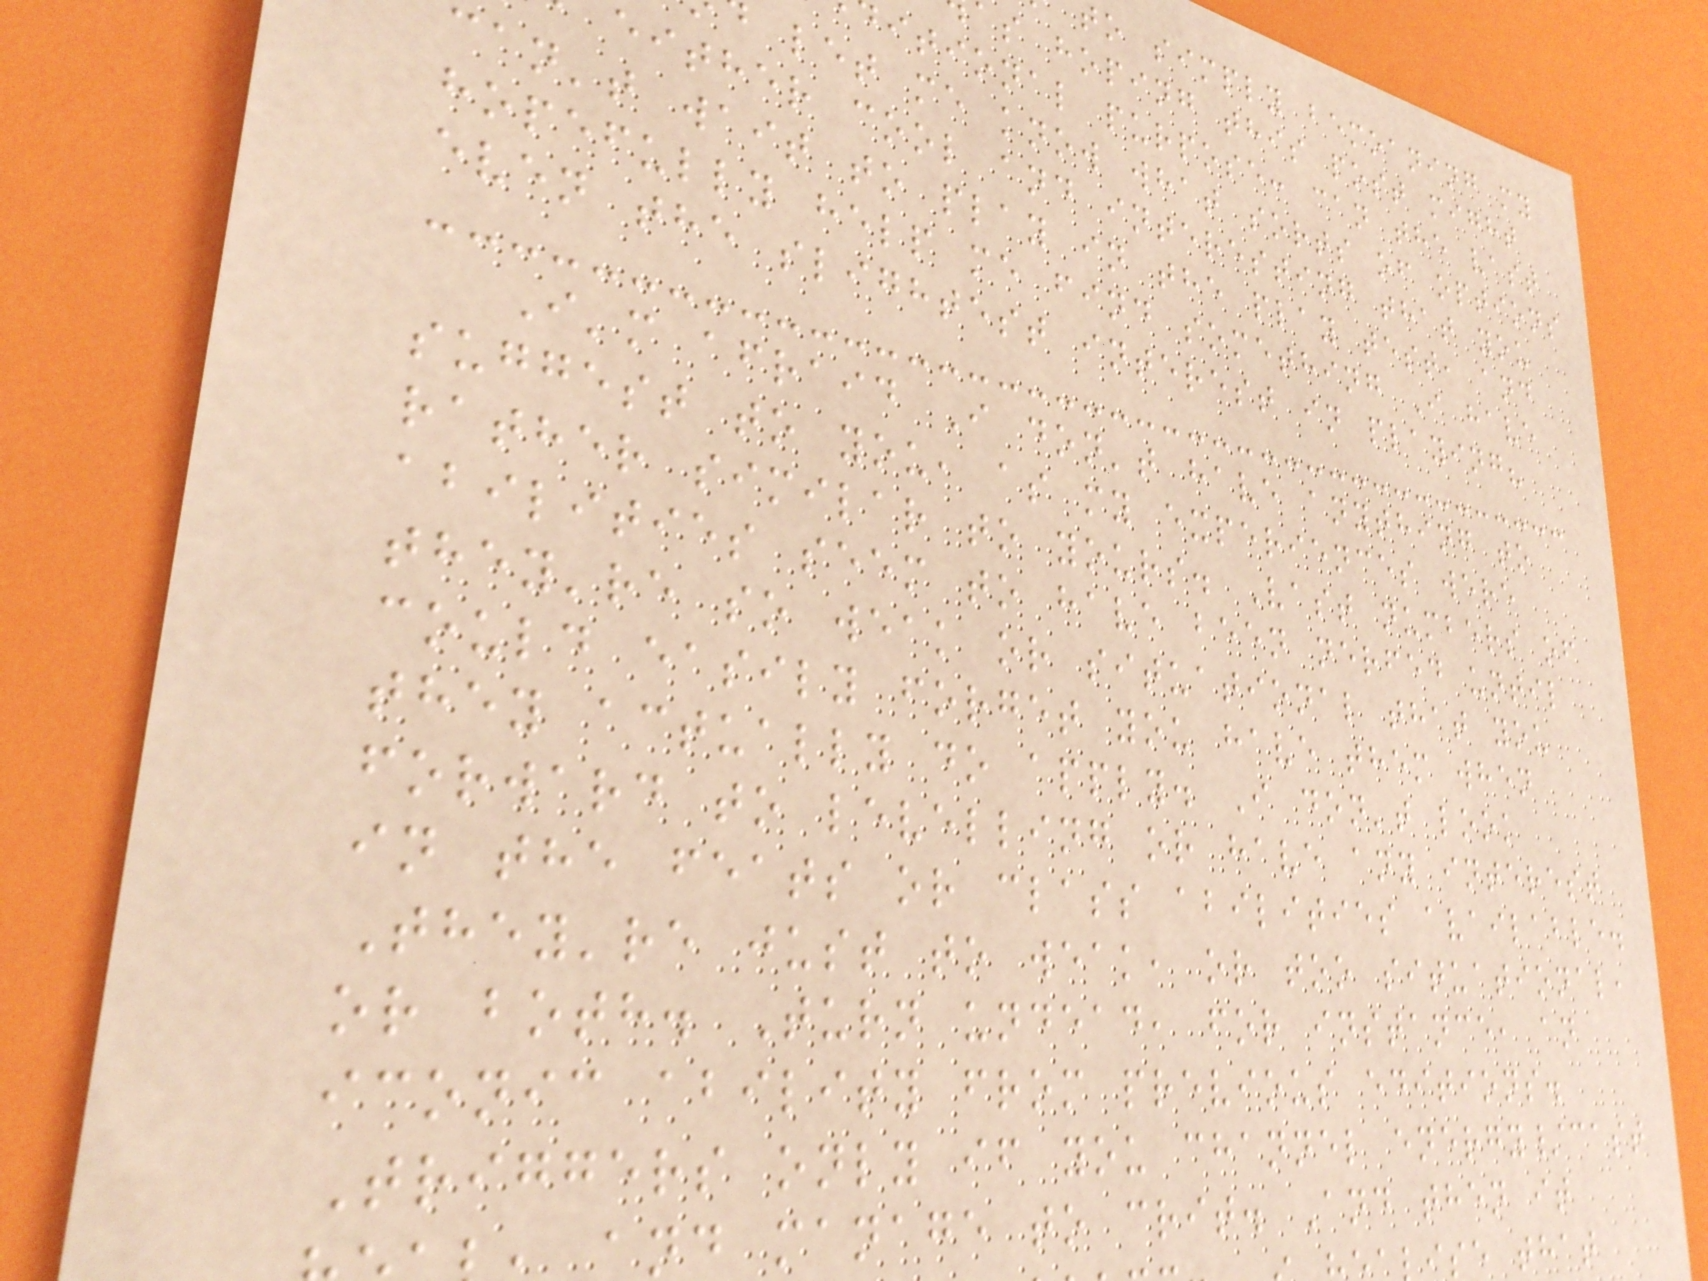to simply bemoaning my
s hoping this post might
itional purpose: can the vast
let me know what sorts of options
either cool and interesting that you
can't wait to play in the play test, and
hopefully help me find something I have
even the slightest interest in playing?
I'm afraid I don't have anything to
suggest to you, as my experiences were
rather similar to yours. Vast numbers of
abilities seem to have been nerfed until
they're so weak or situational that you
could easily forget you have them when
they actually do apply. I don't look
forward to levelling or have any interest
in the feats or class abilities available.
They're just to weak, or too situational,
or both. Turn undead, for instance, an
iconic ability from previous editions.
Triggers only if you channel energy/cast
nd manage to crit. And then it
